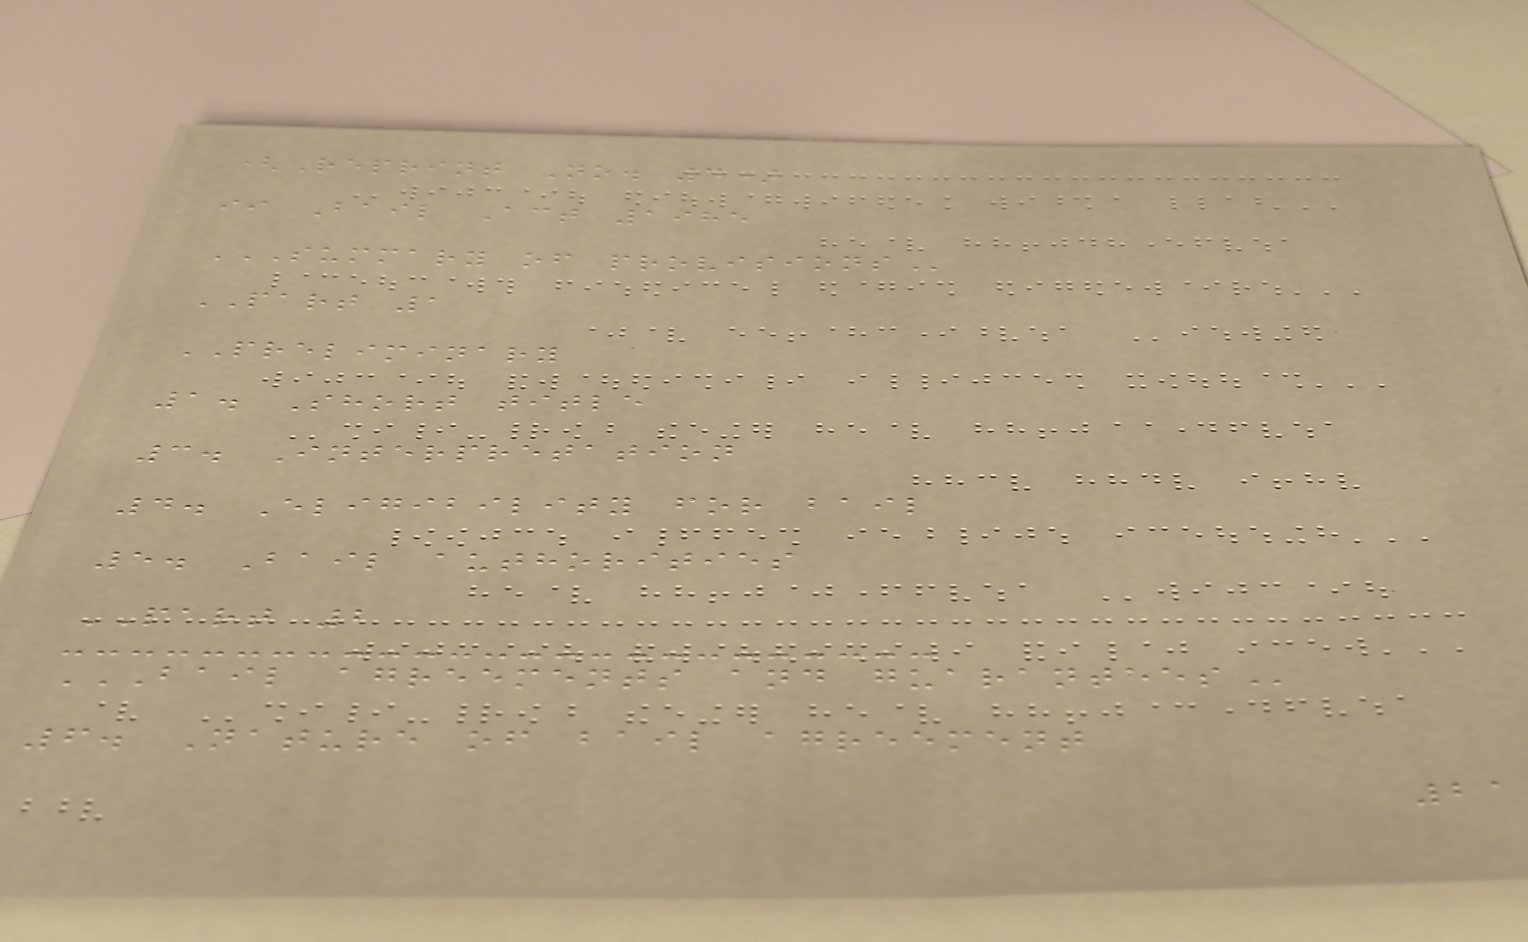(Reprint No. 4)
ii Bail Act 1985
SUMMARY OF PROVISIONS
PART 1
PRELIMINARY
1. Short title
3. Interpretation
4. Eligibility for bail
5. Bail authorities
PART 2
BAIL AGREEMENTS AND GUARANTEES
6. Nature of bail agreement
21
